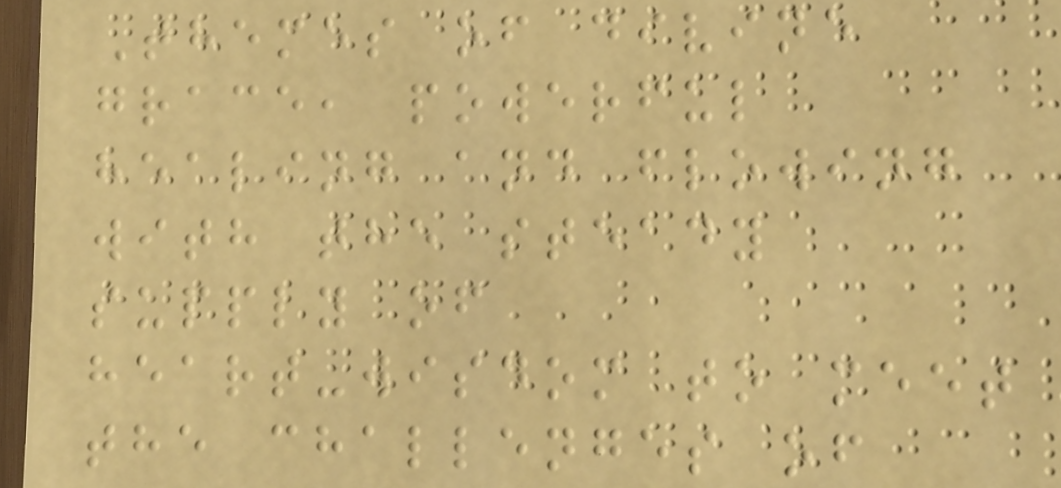Themes of divine
grace, powerful
healing and flowing
with the steady
supply of
heart-wisdom to meet
the challenges of
